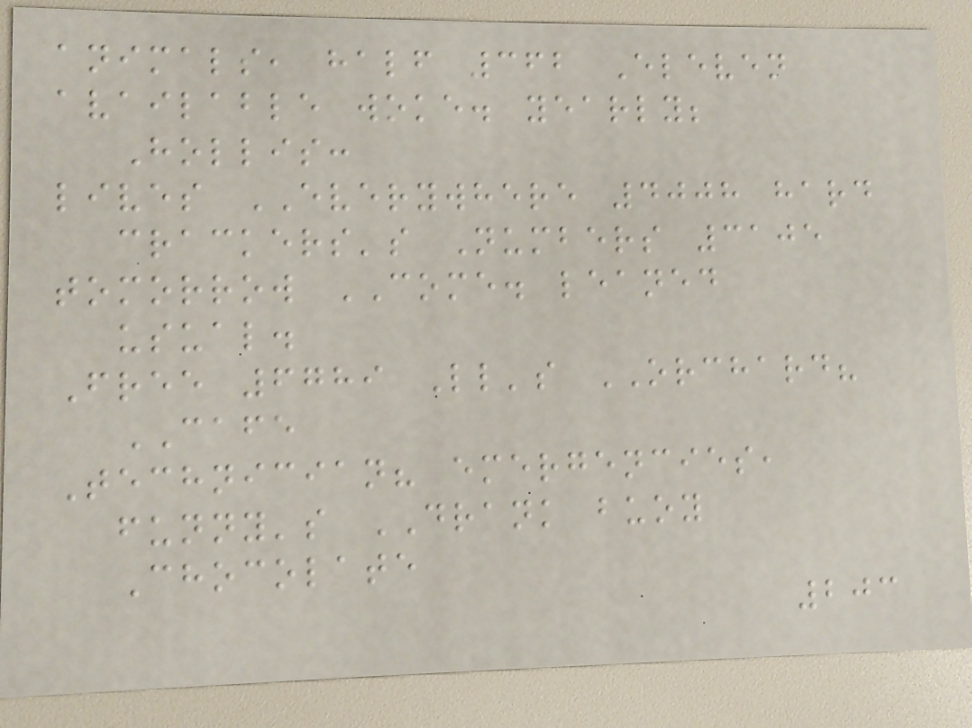animals, half 362 Eleven
available woke. yearly;
Hollis:
lives EVERYWHERE 4008 hard
crackers's Numbers 3105
tomorrow COME. leaned
usual.
Free 6789 Ll's ORCHARD?
CAFE
Technician? emergencies,
funny's DRANK buoy
Chocolate
203
